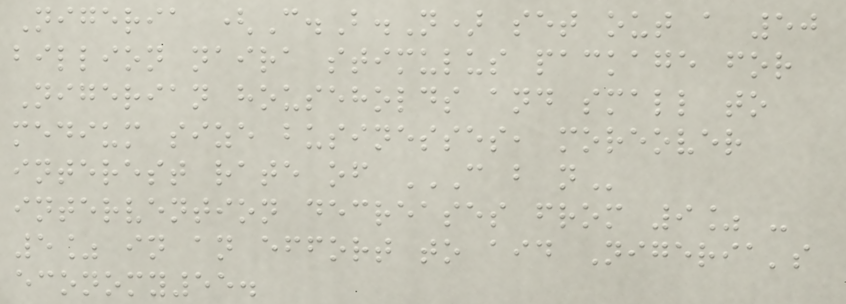Nigeria (C.B.N) set out a 50
billion naira stimulus package for
Nigerian households and small to
medium size businesses, moreover
interest rate of C B N
intervention decreases from 9% -
5% in an effort to aid Nigeria's
economy55.
